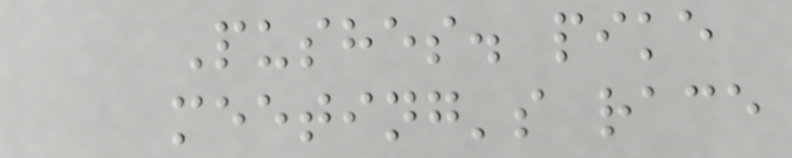Pushes. pike
meeting's race
